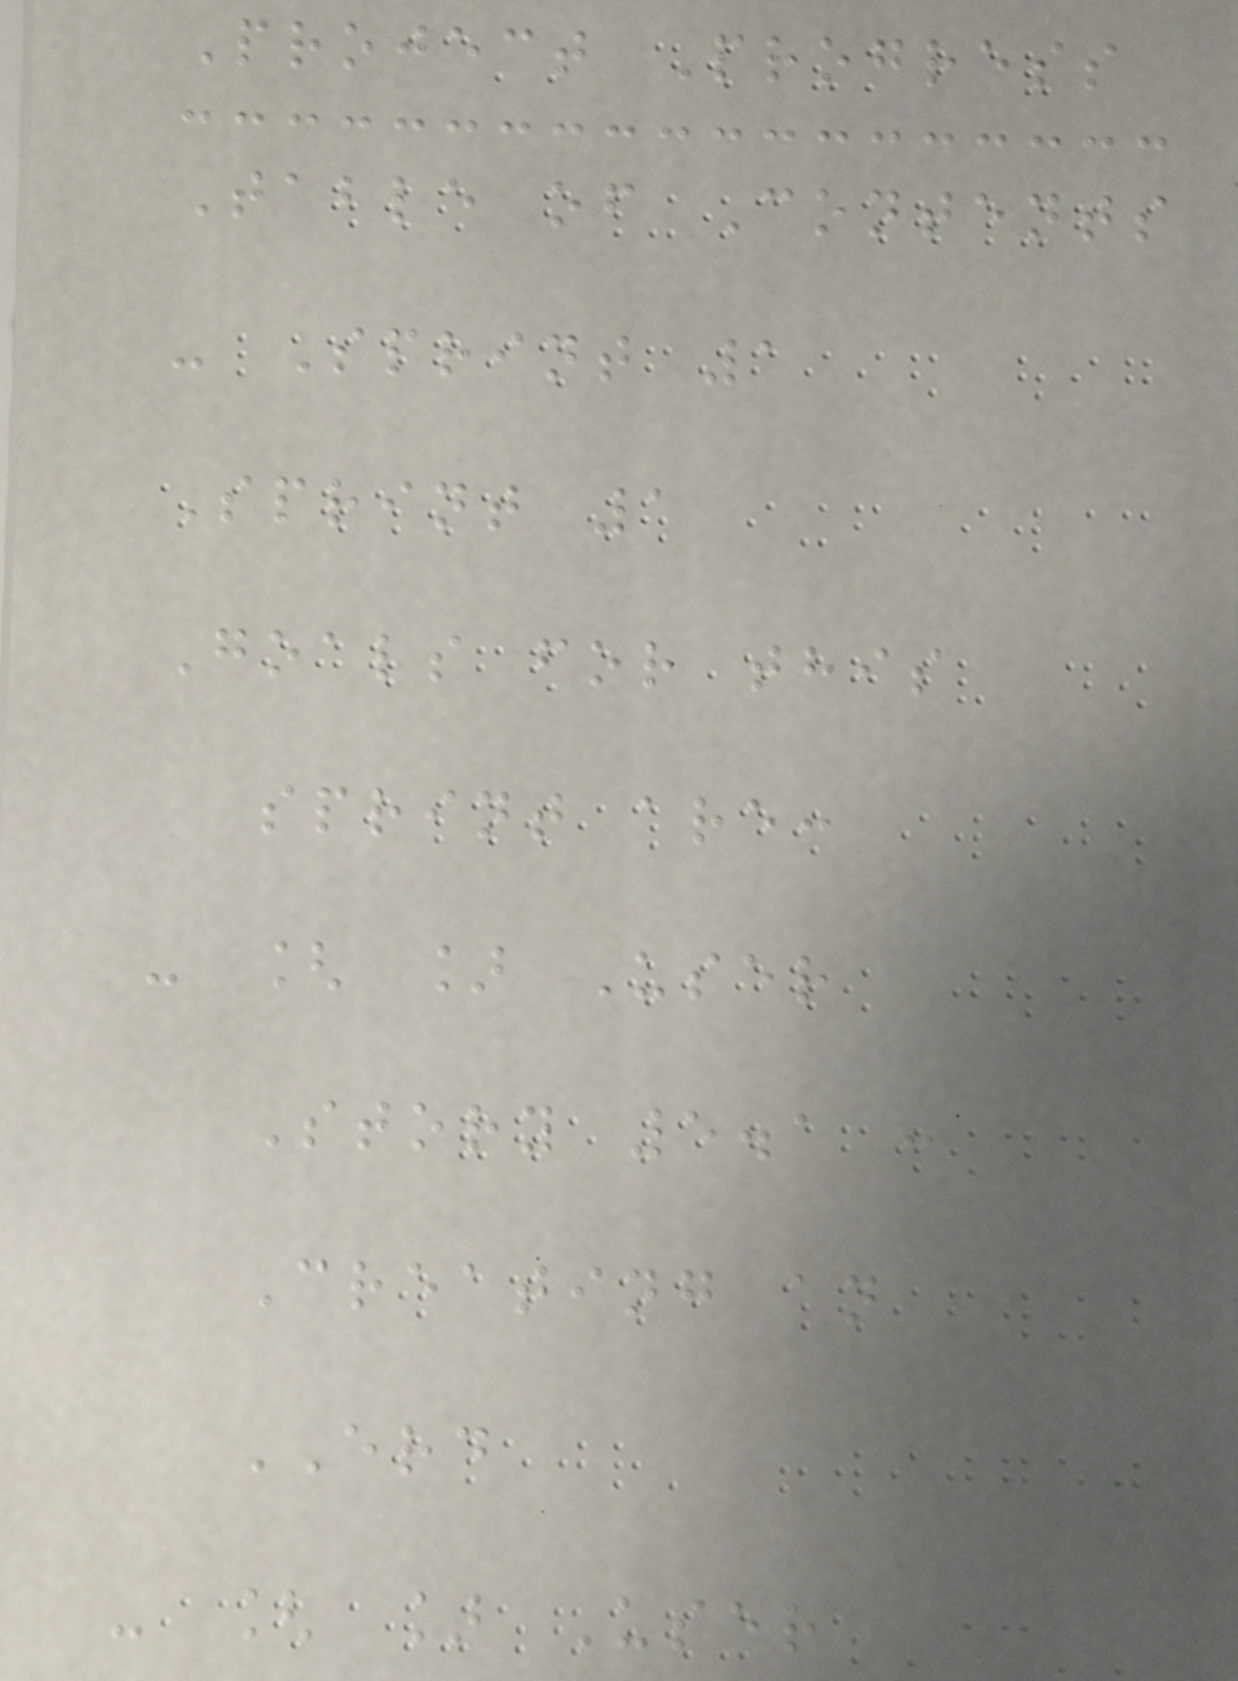Project Progress
Table of Contents
- Sprint 1
Sprint 1
Goals for this
sprint are:
- [ ] User
Story 5.1 :
Creating an
ERD
- [ ] User
